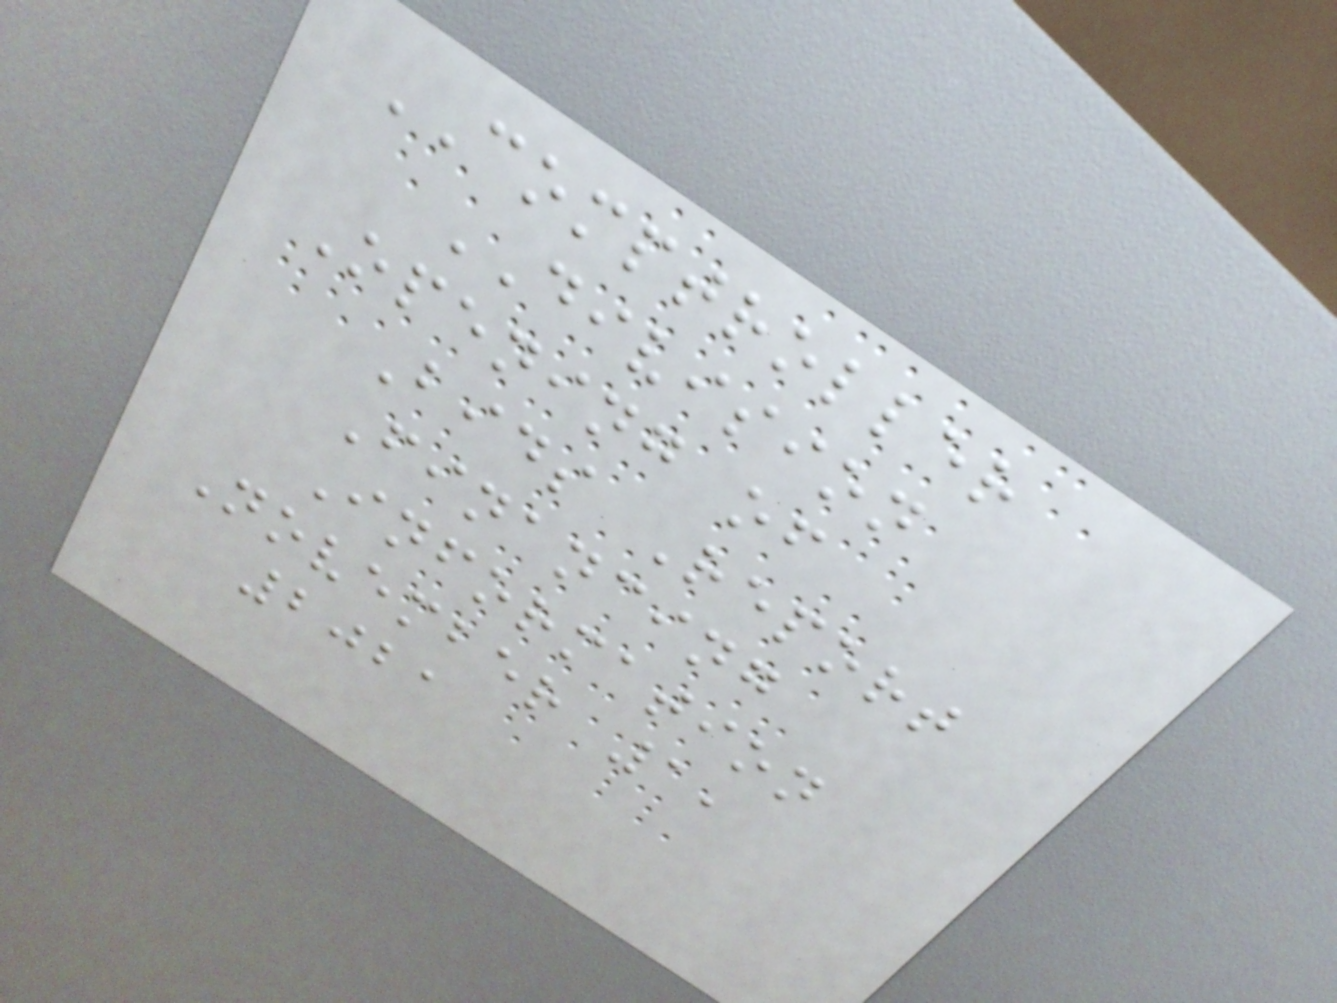COMPTROLLER
DIVISION
Opening of
Bids Report
Financing
Information
November 1,
2021
